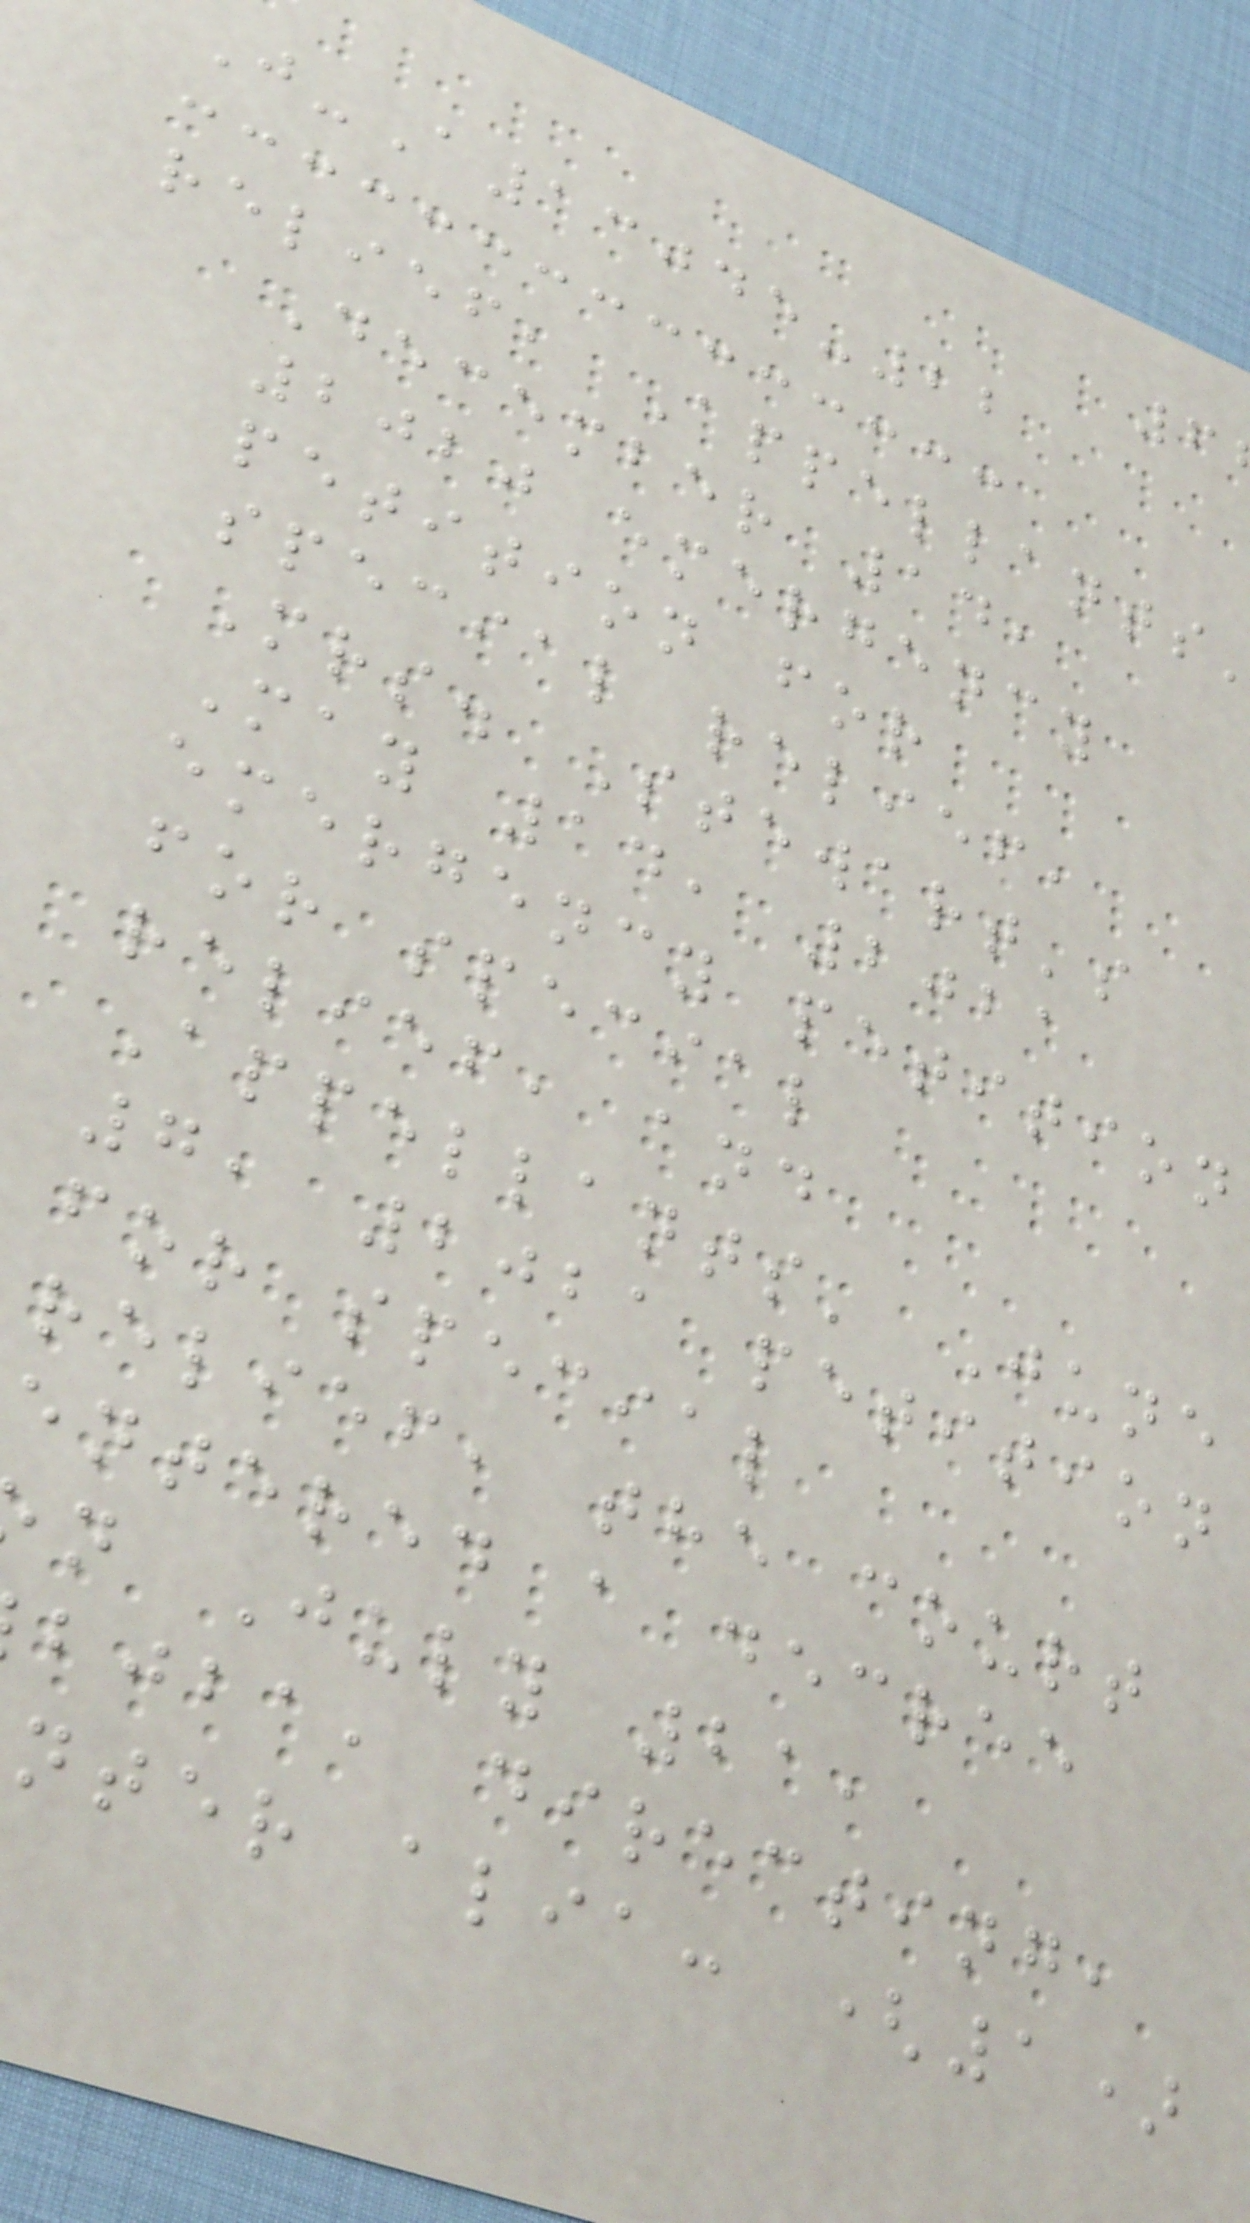J-A13045-22
relief, Appellants
December 14,
2020 emergency
petition for
special relief,
Mrs. Stewart's
May 14, 2021
emergency petition
for special
relief, and
Appellants' June
7, 2021 petition
for special
relief, the court
entered a decree
n July 21,
bjba, directing,
nter alia: (1)
